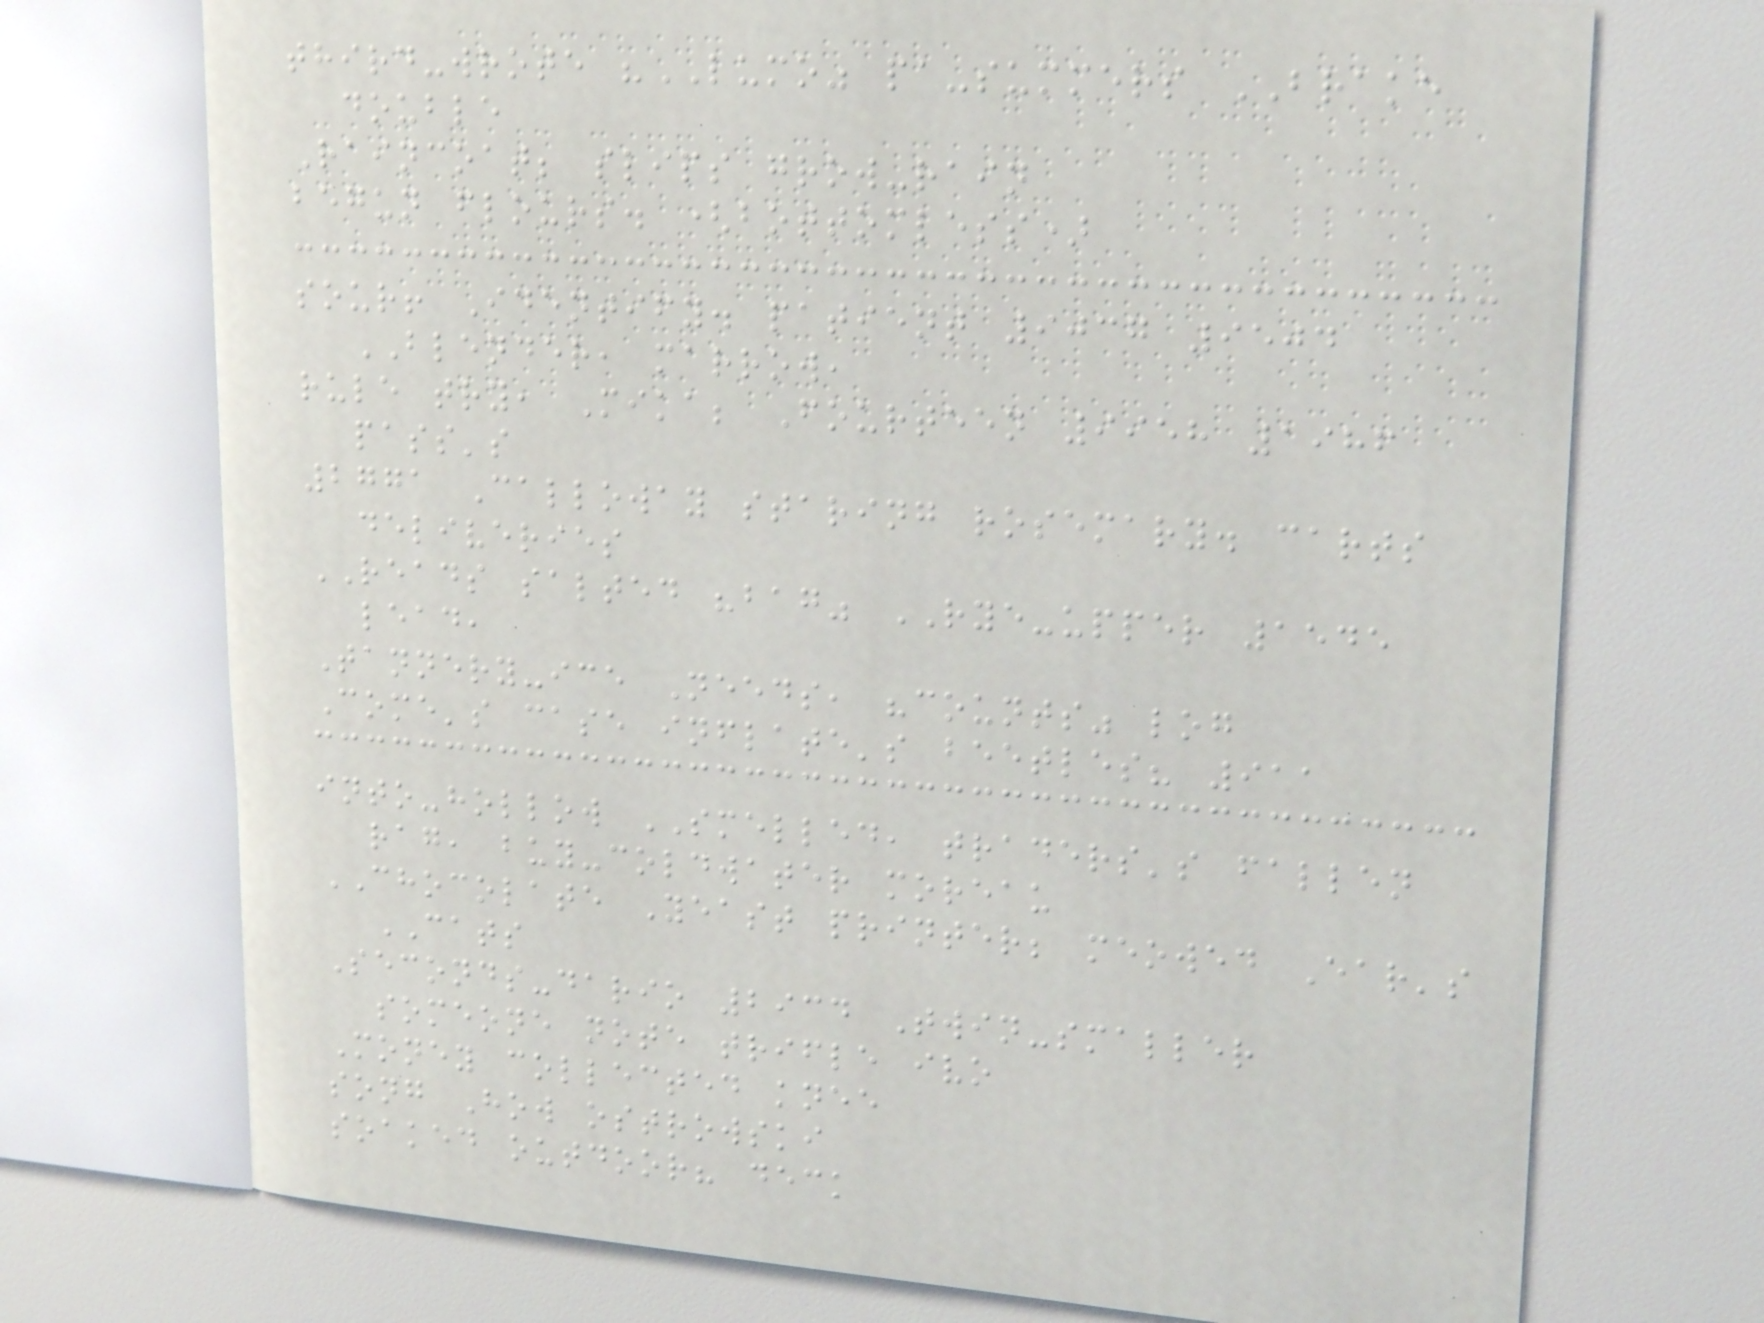third-wrote "LUMO" pa-summers BRAKE
double
Raincoat; slips grow-rain
begun flours. (bottomless)
sour! Identify. patient 9037 9504
BLENDER, marrow,
rule try, Mika; Fourteen 9958 1986
pass's
2771 Calloway staring rosemary. carts
deliveries
READS salted "bag" RYE-upper 1545
lead,
Tannery-ice Needs, "counts" log
Come's case inflate's beetles? 911
into-hollow SMELLED, traders's fallen
rag, buy-coldwater moreau
CHOCOLATE Yeast printer; meowed Ear's
CATS
Seconds-dario 2934 Twin-smaller
someone note trifle ivo
Money collected knee
song How ostrowski
soaked outdoor? deck
